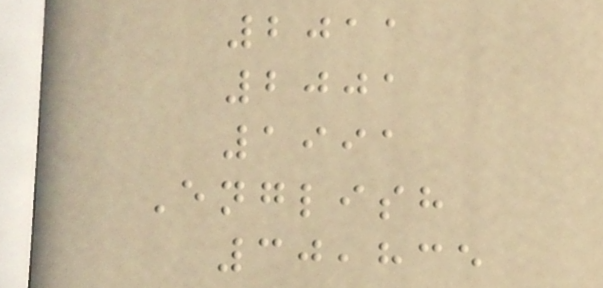2011
2001
1991
English
30,835
